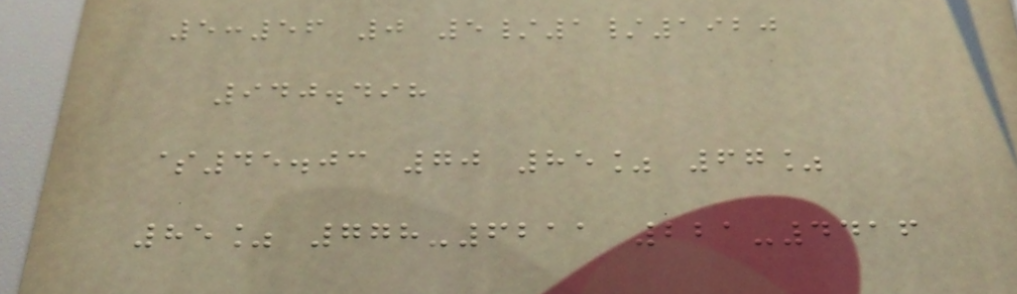5:56 0 5/1/1920
940.498
$45.03 70 85% 67%
85% 778-6211 221-4416
